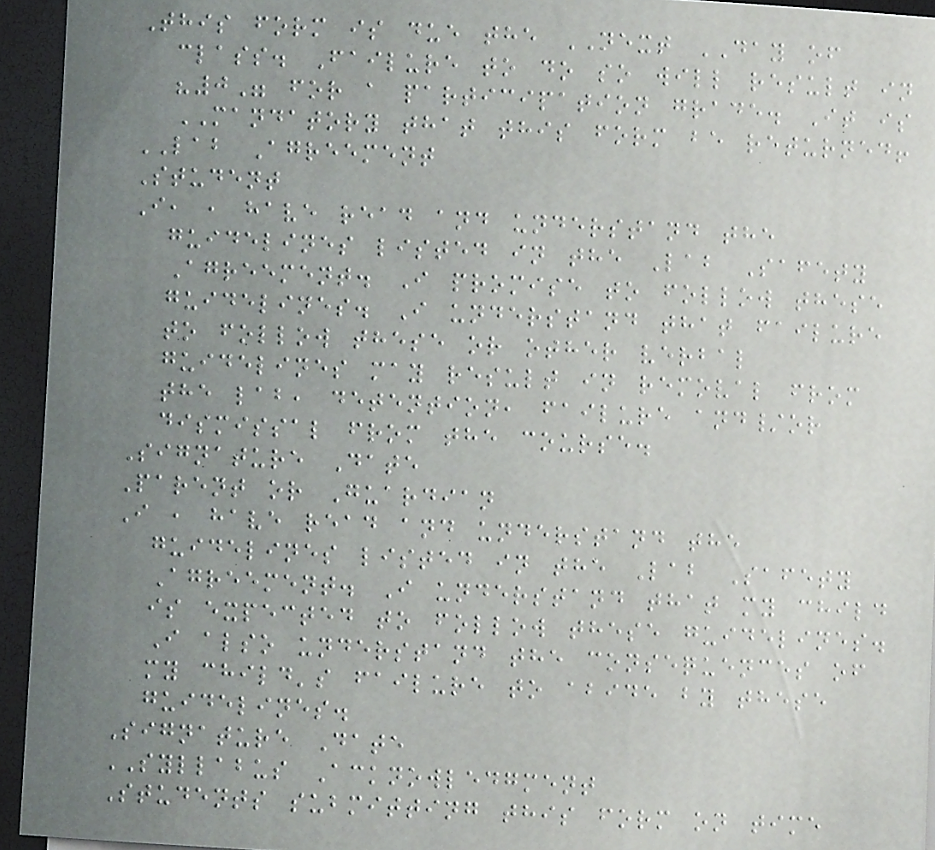This form is due the NEXT DAY of
class. Failure to do so will result in
"0" for a participation grade. It is
MANDATORY that this form be returned!
LAB Agreement
Student
I, , have read and understand the
guidelines listed in the Lab Safety
Agreement. I promise to follow these
guidelines. I understand that failure
to follow these or other verbal
guidelines may result in removal from
the lab, detention, failure and/or
dismissal from the course.
Signature Date
Parent or Guardian
I , have read and understand the
guidelines listed in the Lab Safety
Agreement. I understand that my child
is expected to follow these guidelines.
I also understand the consequences of
my child's failure to abide by these
guidelines.
Signature Date
SYLLABUS Acknowledgment
Students submitting this form on time
